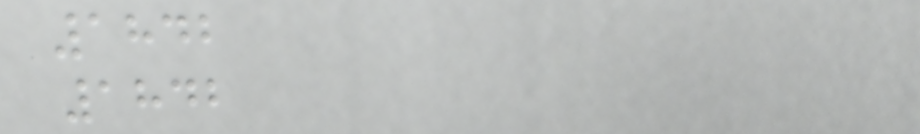1842
1842
